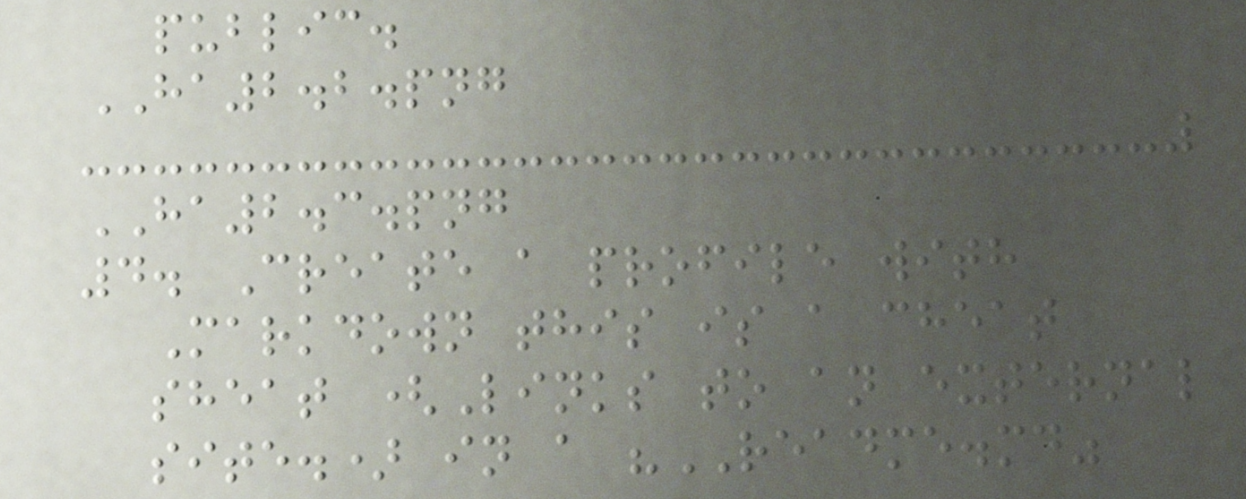public.
HA2.2.png
HA2.3.png
4. Create a profile with
Markdown this is a cheat
sheat (Links to an external
site.) in a "README.md"
